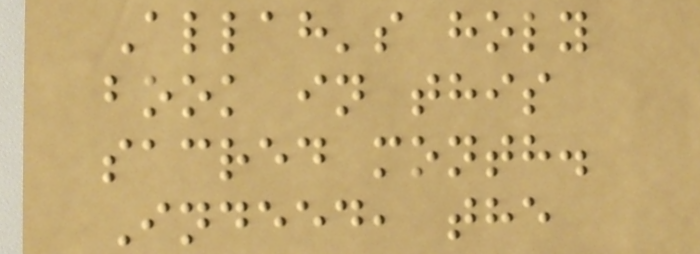Allah's holy
book in this
sacred month.
Indeed, the
